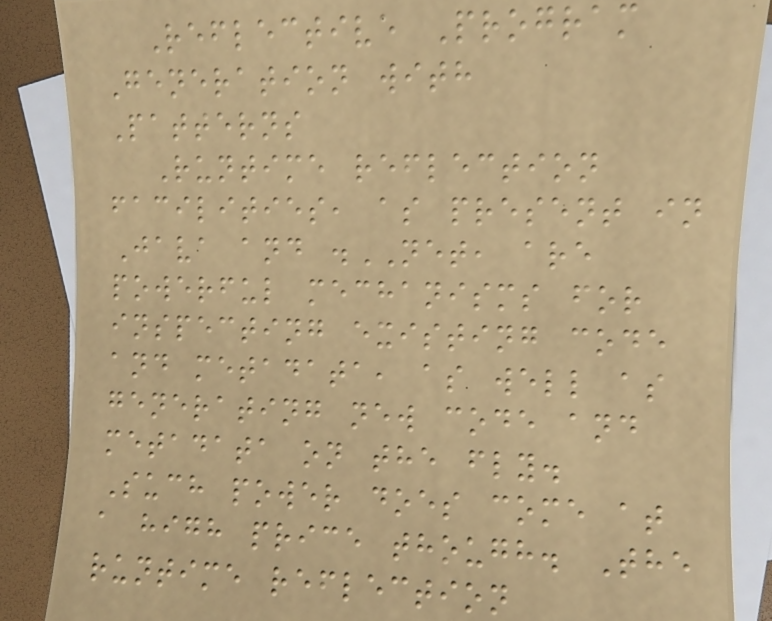Reflective Program
Generation with
Patterns
Runtime reflection
facilities, as present in
Java and .NET, are
powerful mechanisms for
inspecting existing code
and metadata, as well as
generating new code and
metadata on the fly.
Such power does come at
a high price though. The
runtime reflection
